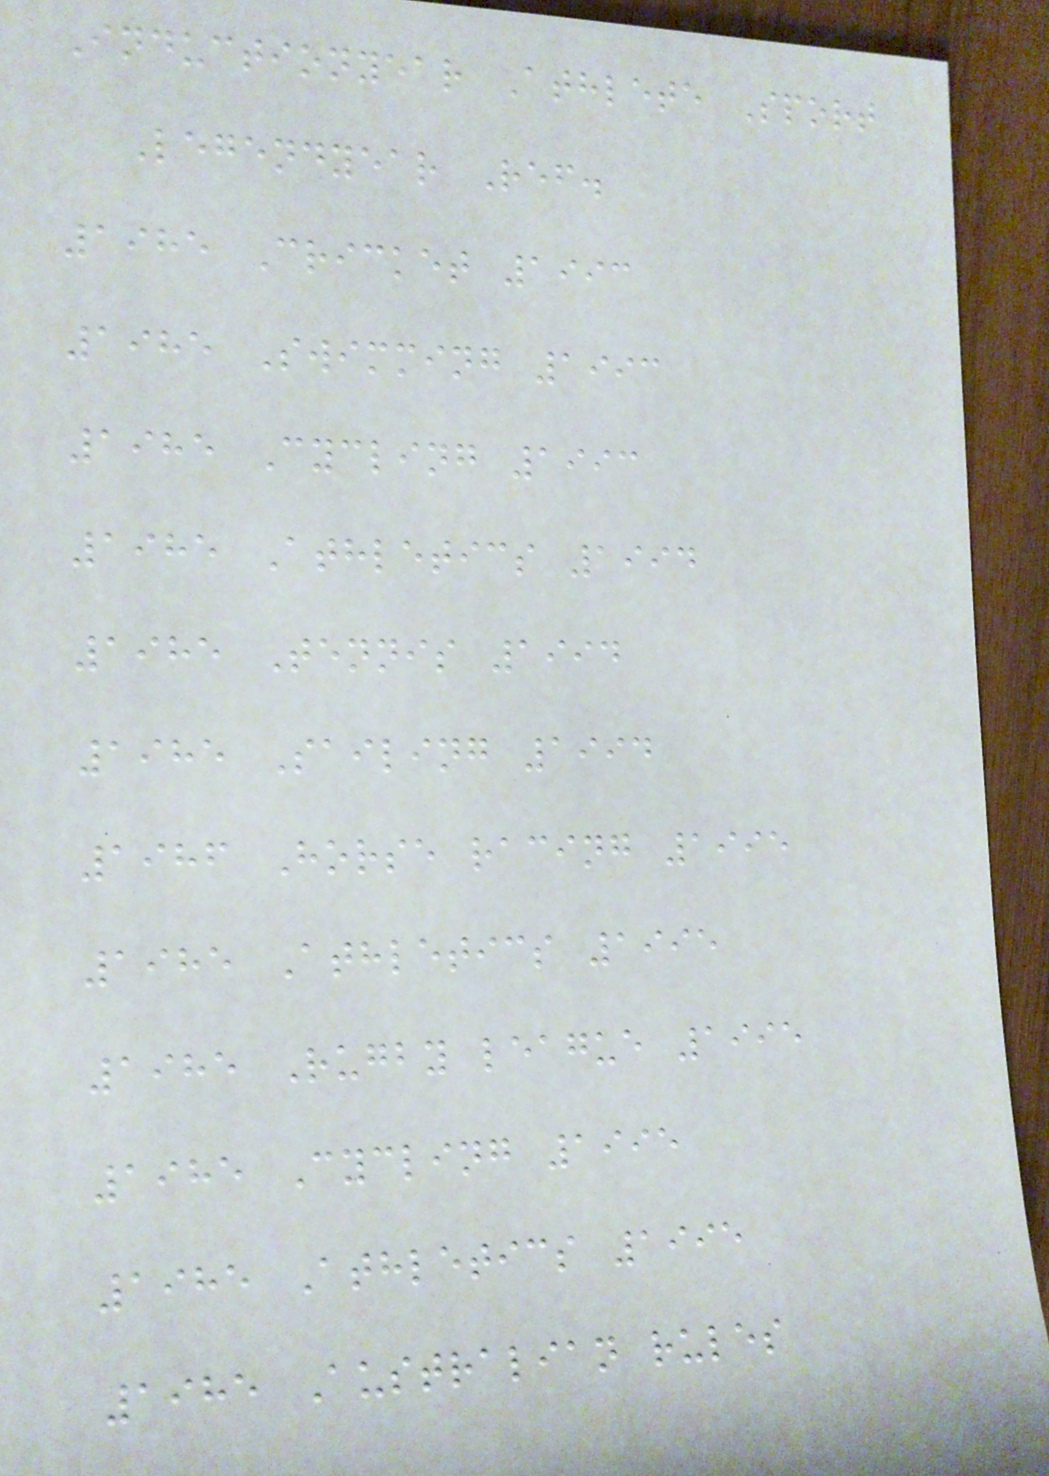Inductionyear Athlete Sport
Legendyear Ref.
1985 Cricket 1993
1985 Swimming 1993
1985 Cycling 1993
1985 Athletics 1994
1985 Tennis 1994
1985 Sailing 1994
1986 Horse racing 1995
1985 Athletics 1995
1985 Rugby league 1995
1985 Cycling 1995
1985 Athletics 1995
1985 Australian rules
